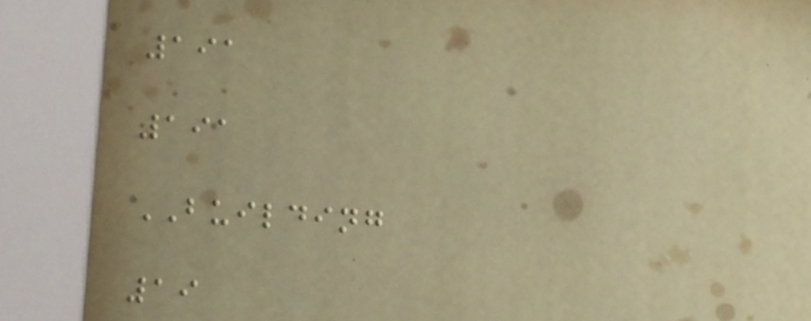191
191
BUILDING
19
